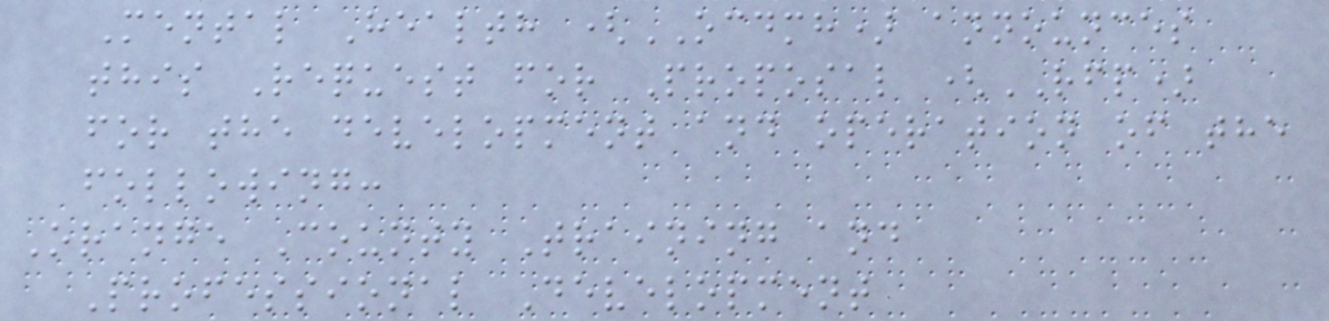Mental Health (OCDMH) announces
this Request for Proposal (RFP)
for the development and operation of the
following:
Orange County Training and
Professional Development
